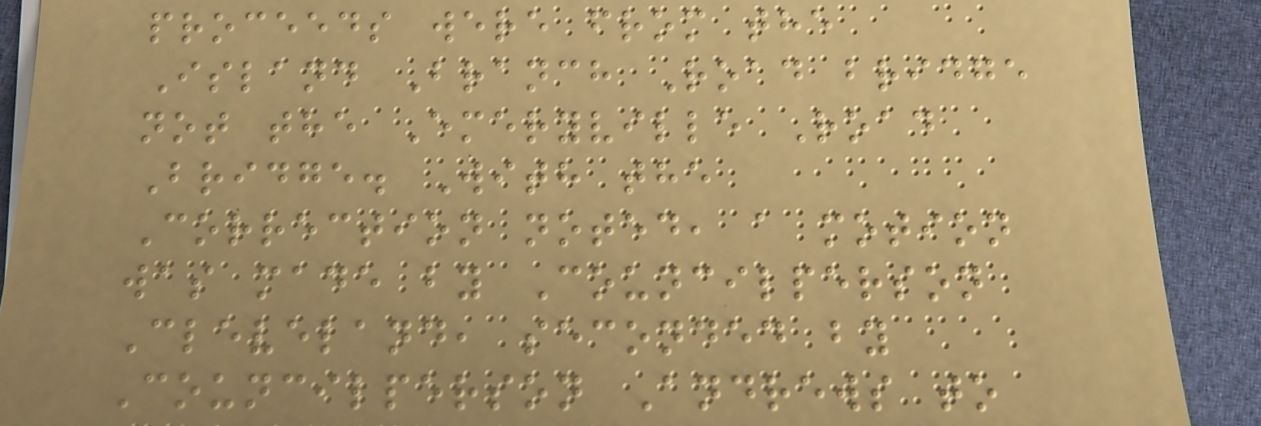proceeds were from the
Island Branch Road bridge
not the Emeryville Road
Bridge. With the
Correction noted, a motion
was made by Councilperson
Cleveland, seconded by
Councilperson Andrews to
